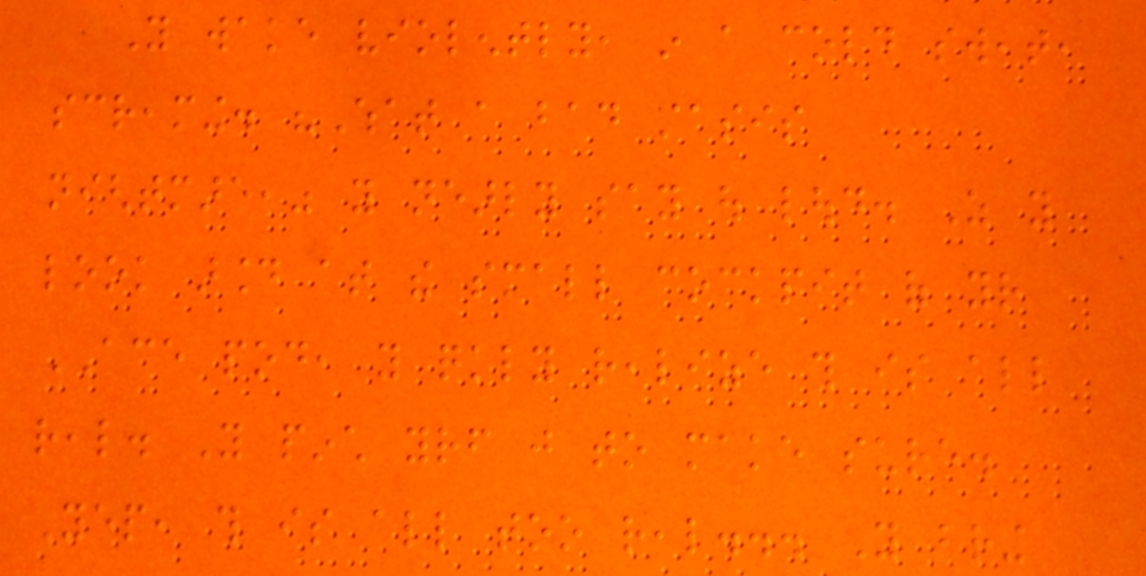You wake violently, in a cold sweat,
screaming. "What a bad stasis
nightmare," you nearly say out loud. As you
look around at the small cockpit of your
ACE pod, you quickly realize this is all
real. You pinch yourself just to make sure.
Yep, this is all too real... You bring
